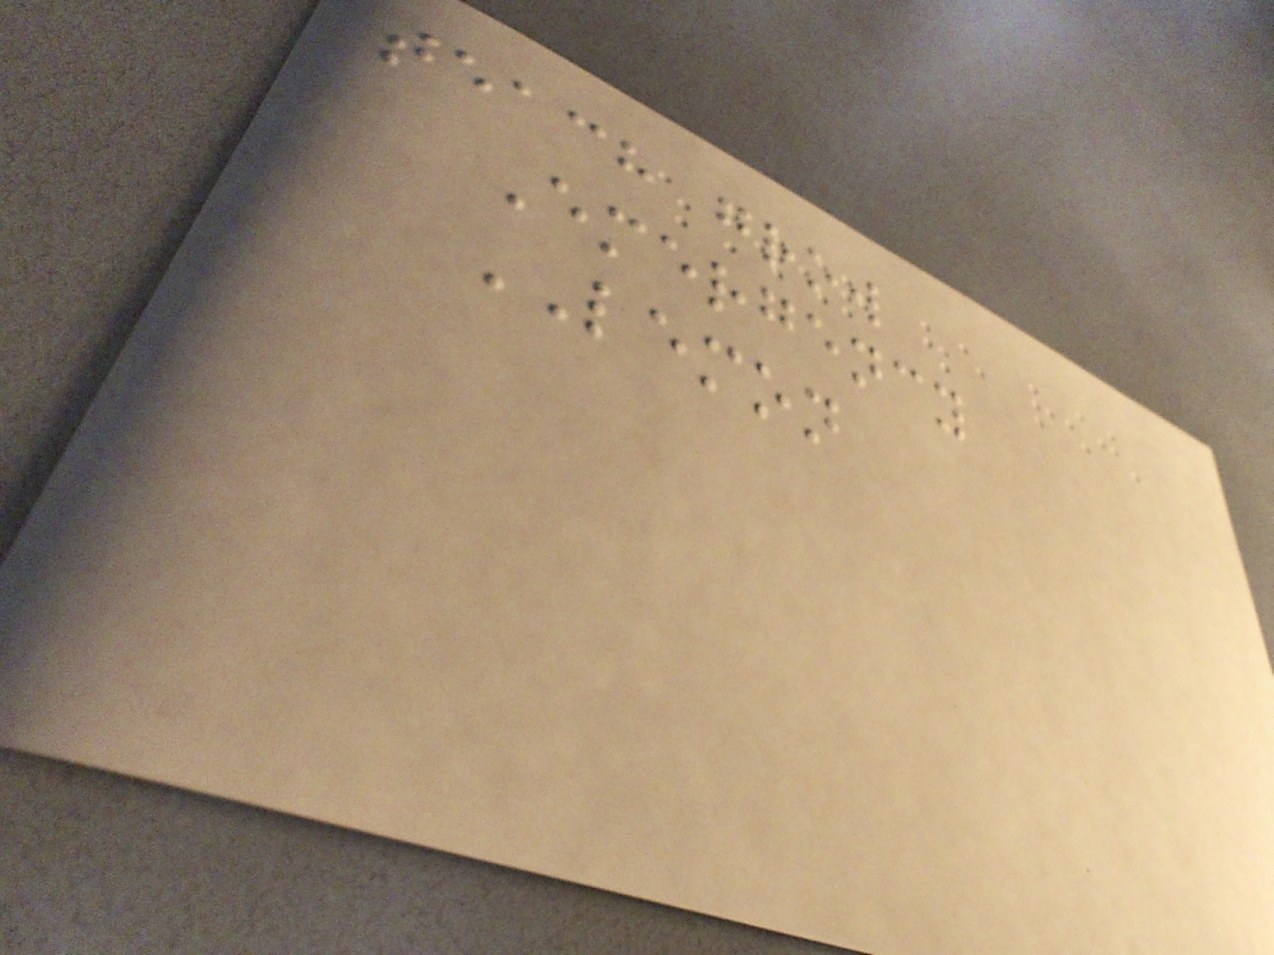teach grow
Emergency
LEMON
